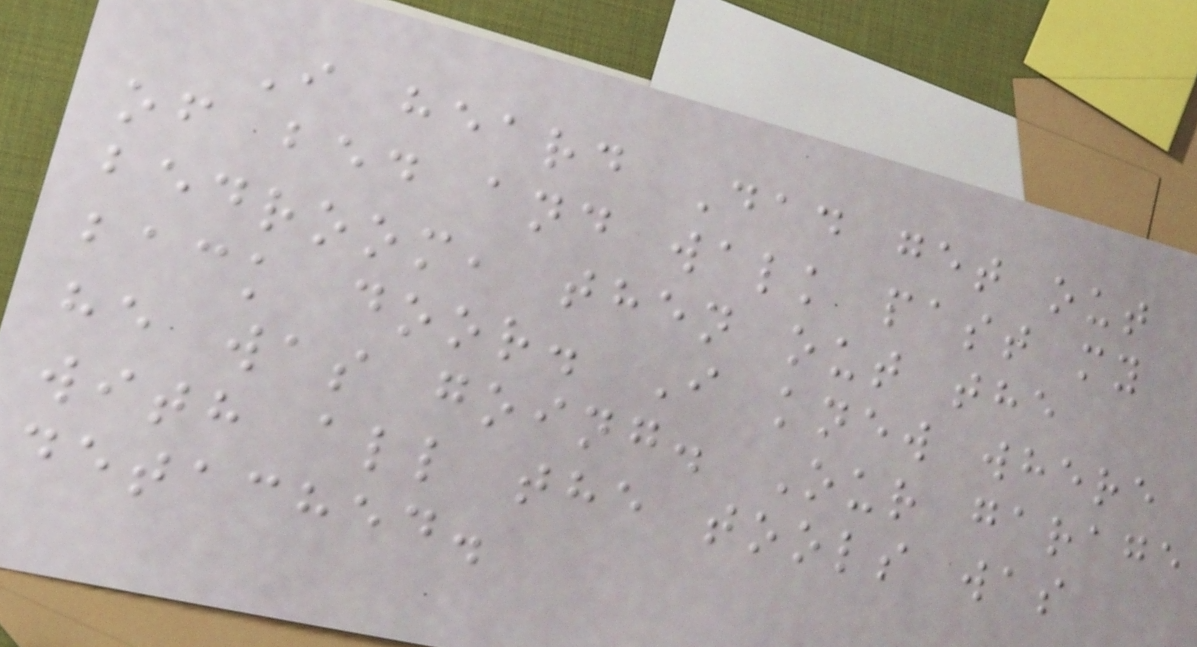I heard Dad get out
of bed and walk past my
bedroom, then out the
back door. I knew where
he was going. Our garage
with all the tools was
detached.
